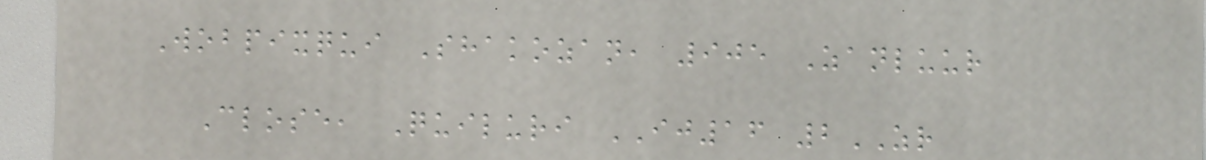Wobpixqui Shakozan, 905 Zanluur
Close, Quiluri IJ16 2ZR
